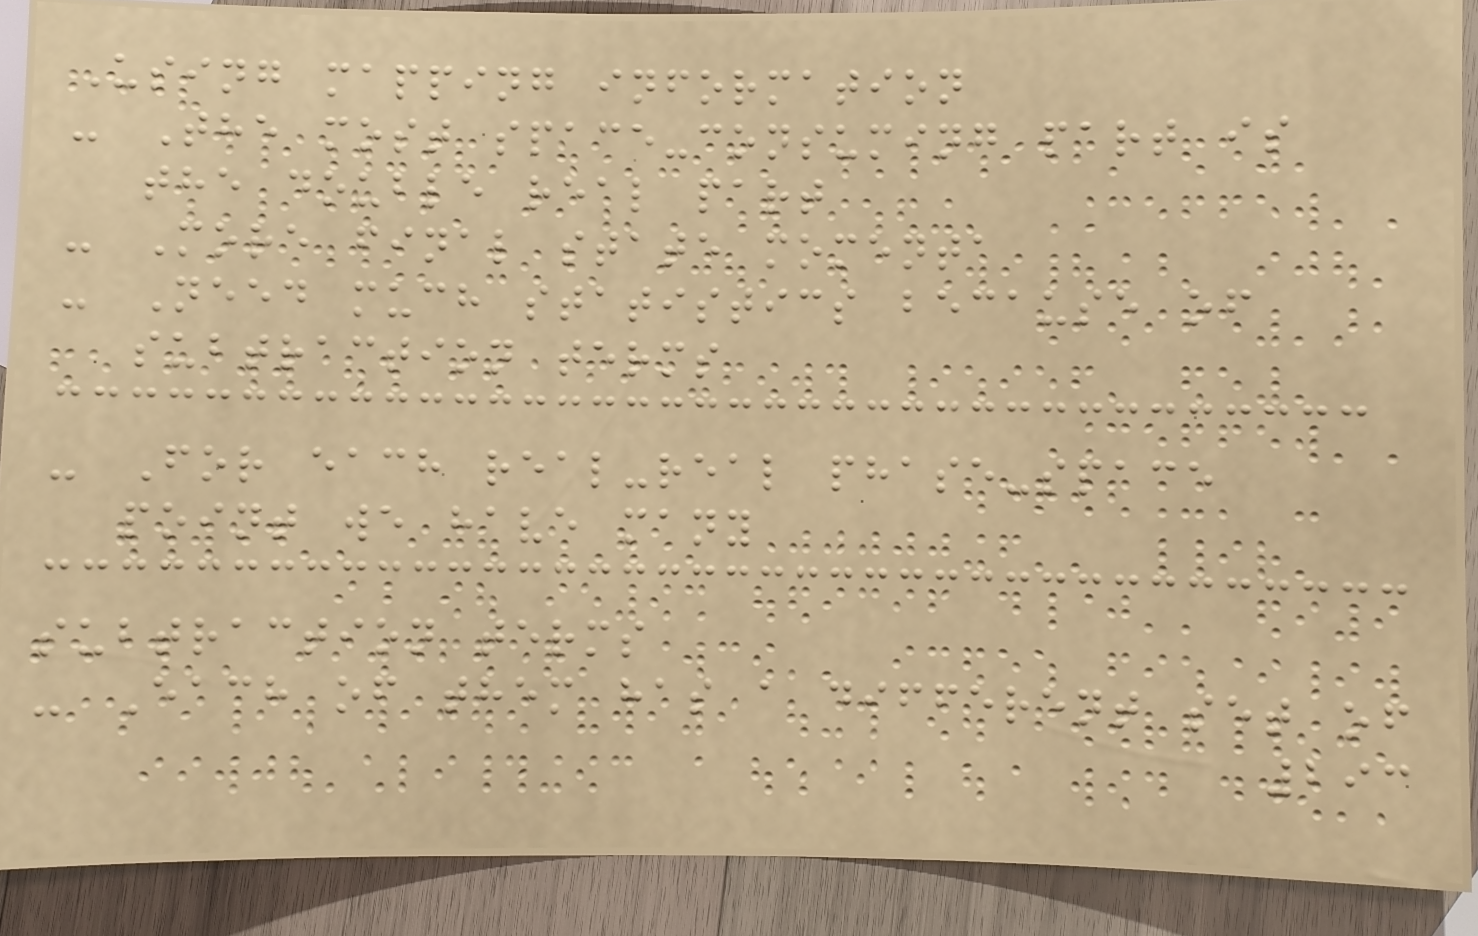Using mapping information
- The most space-consuming part is
the double real part
- More final state momenta
- Need much statistics because of
subtraction terms
- For each real-real phase-space
point we have many
subtraction terms
- Each of them has a different set of
293
